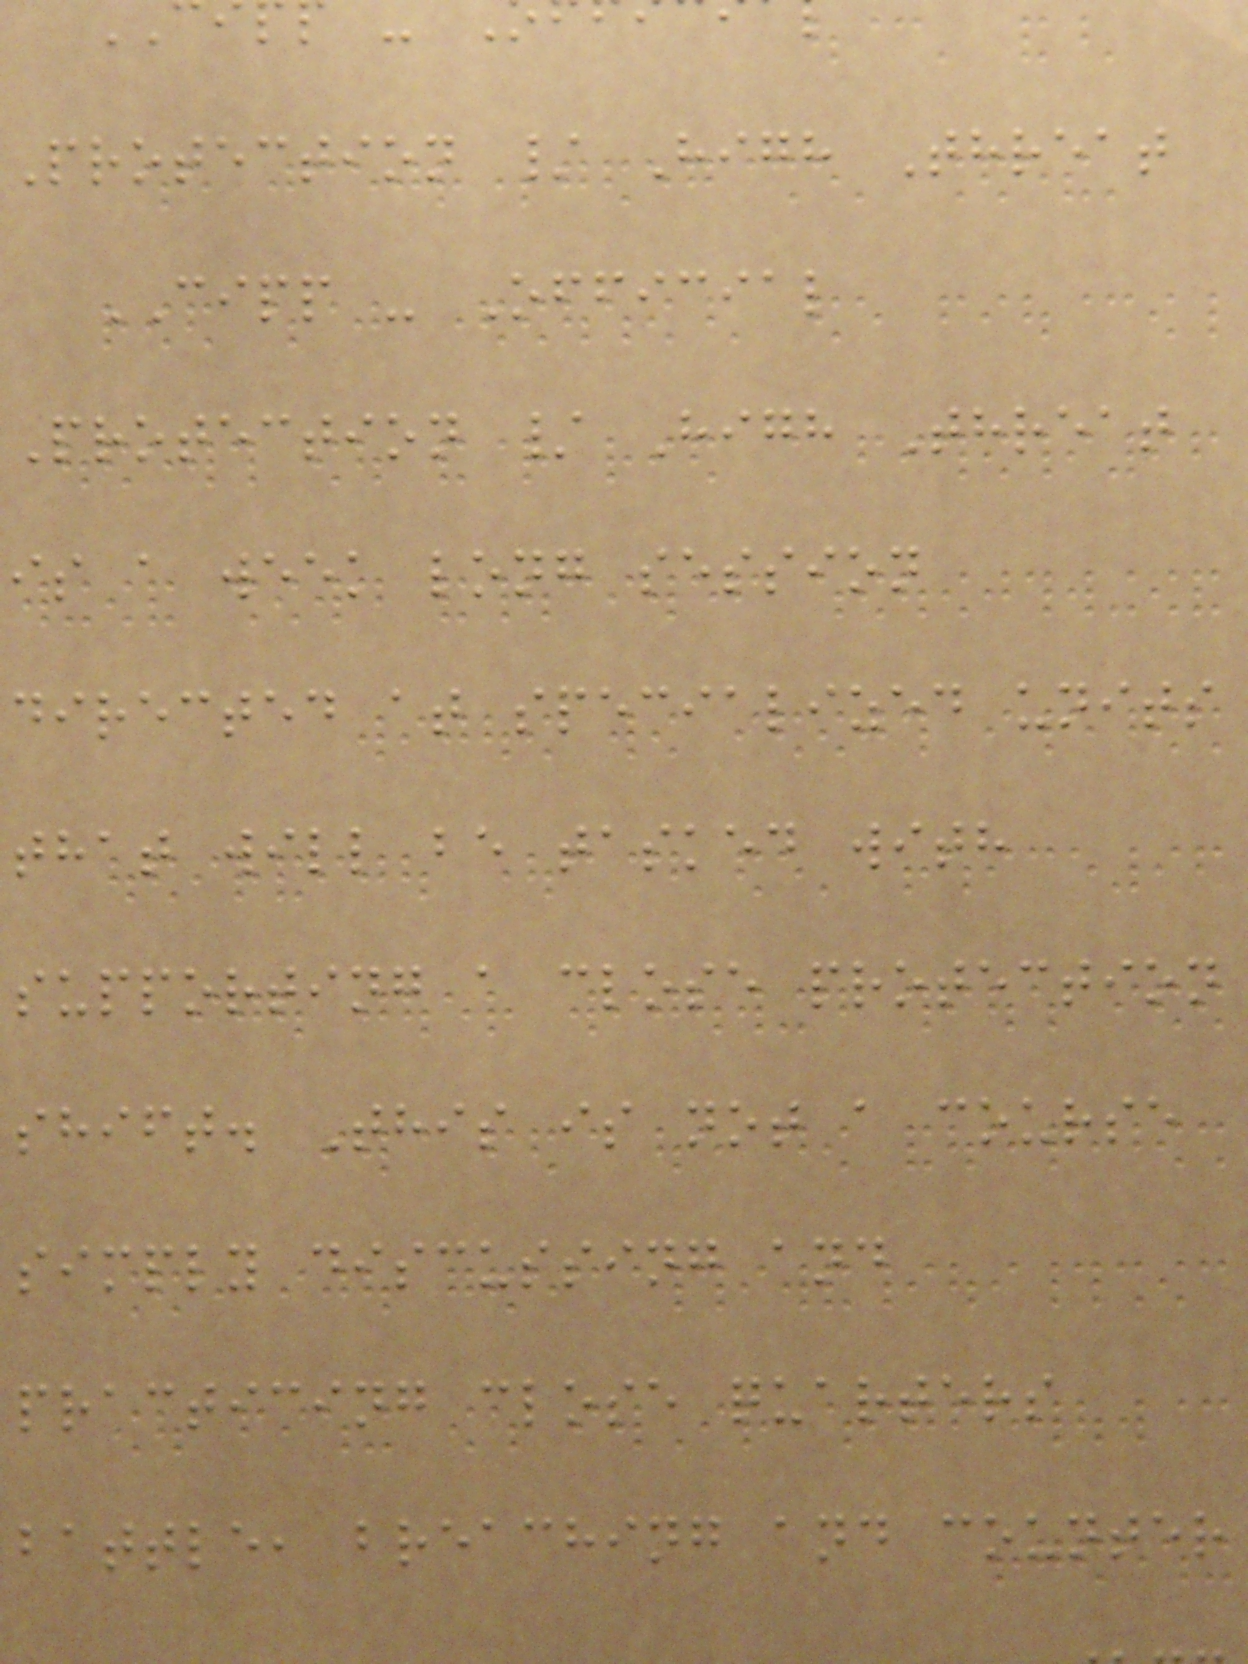Protection / High Threat
CIPP - Official
Protection / High Threat
is a week long session
directed at specialized units
that will be tasked with
supporting a close protection
shift. This is not a course
simply discussing and
practicing close quarters
battle, breaching and counter
